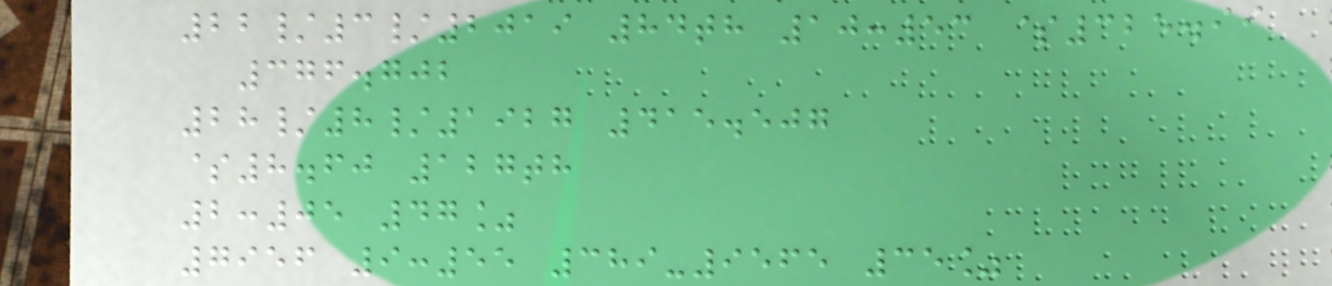22/3/2019 84th 10:53 $325.99
376.702
28/8/1927 415.507
$8.60 127th
2:05 47%
7956 9:55 389-9565 35%
